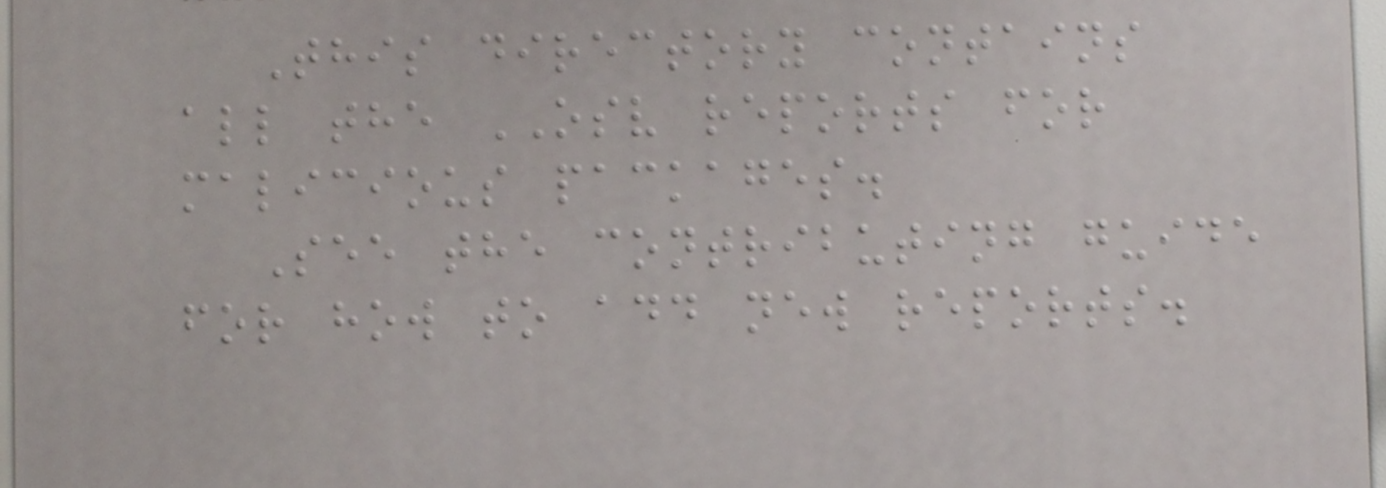This directory contains
all the OSV reports for
malicious packages.
See the contributing guide
for how to add new reports.
